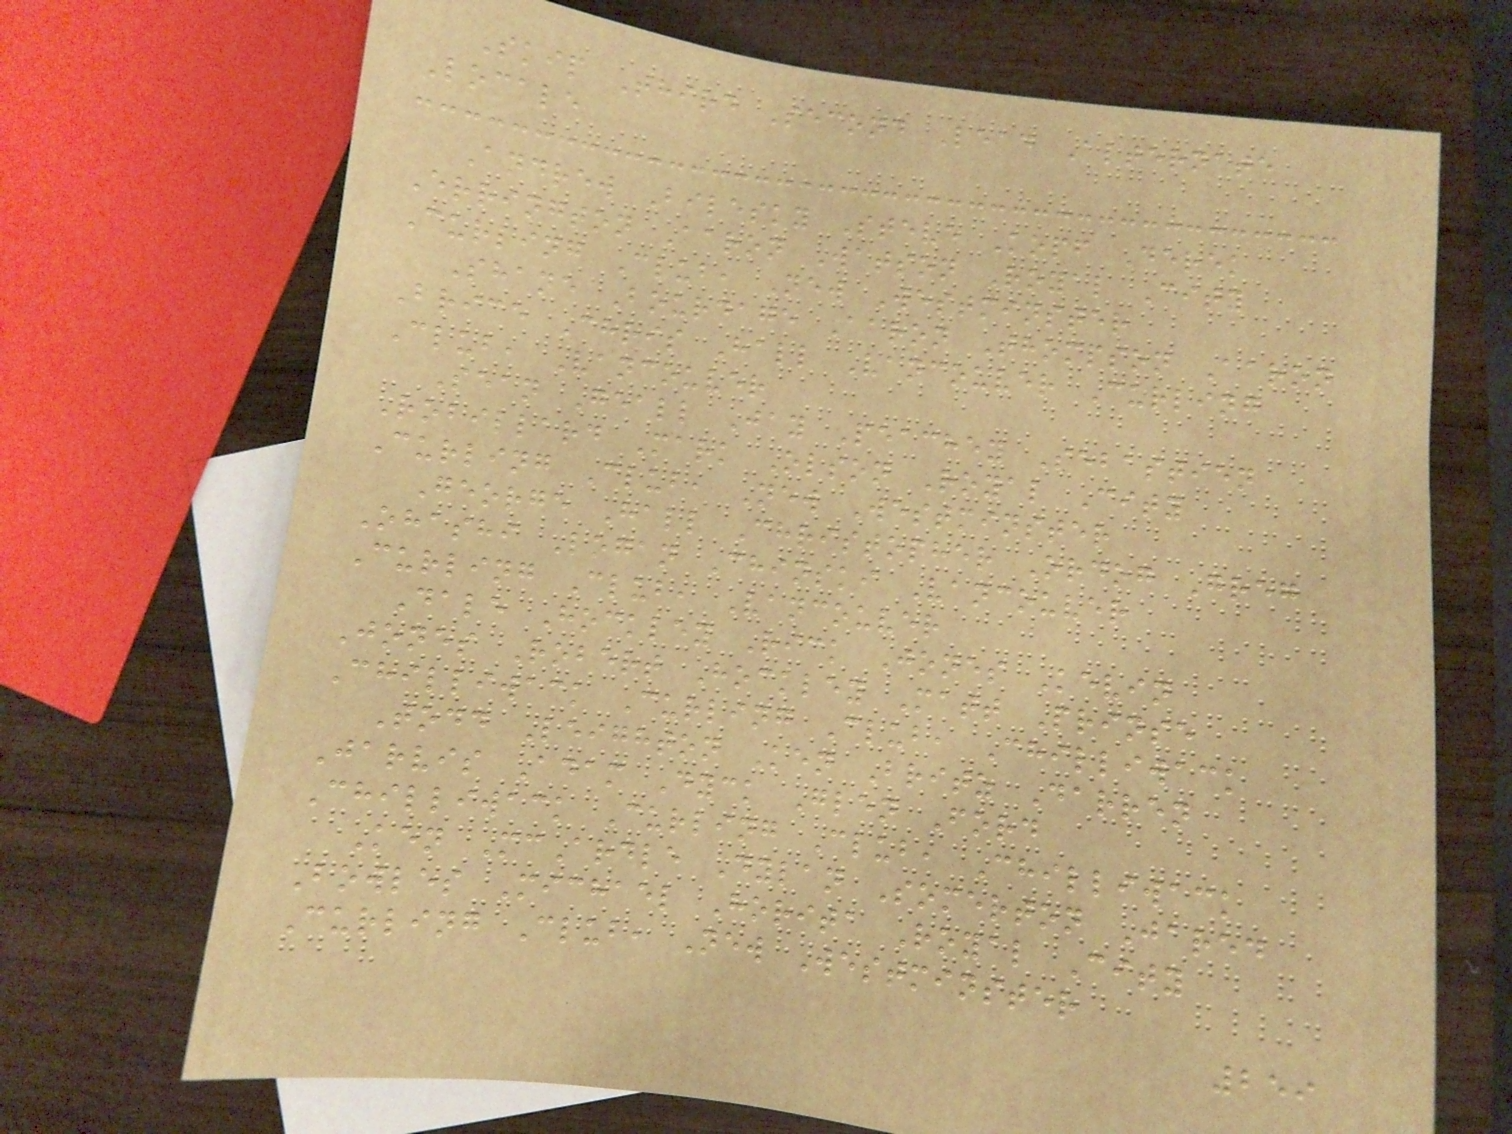Skip Third Second Lead Alternate
Locale
Andrew Bilesky Steve Kopf Derek
Errington Aaron Watson Royal City
Curling Club, New Westminster
Shane Bourdage Aaron Thompson Aaron
Brice Chris Hall Vancouver Curling
Club, Vancouver
Sean Geall Jay Peachey Sebastien
Robillard Mark Olson Royal City
Curling Club, New Westminster
George Hall Christopher Ordog Greg
Ohashi Logan Chinski Vancouver
Curling Club, Vancouver
Dale Hockley Rick Jones Kevin
Jones Robert Hockley Matt Prinse
Chilliwack Curling Club, Chilliwack
Todd Leighton Ken Britz Darren
Jarvis Adam Dyck Glen Ford
Chilliwack Curling Club, Chilliwack
Ken McArdle Dylan Somerton Jared
Bowles Michael Horita Royal City
Curling Club, New Westminster
259
